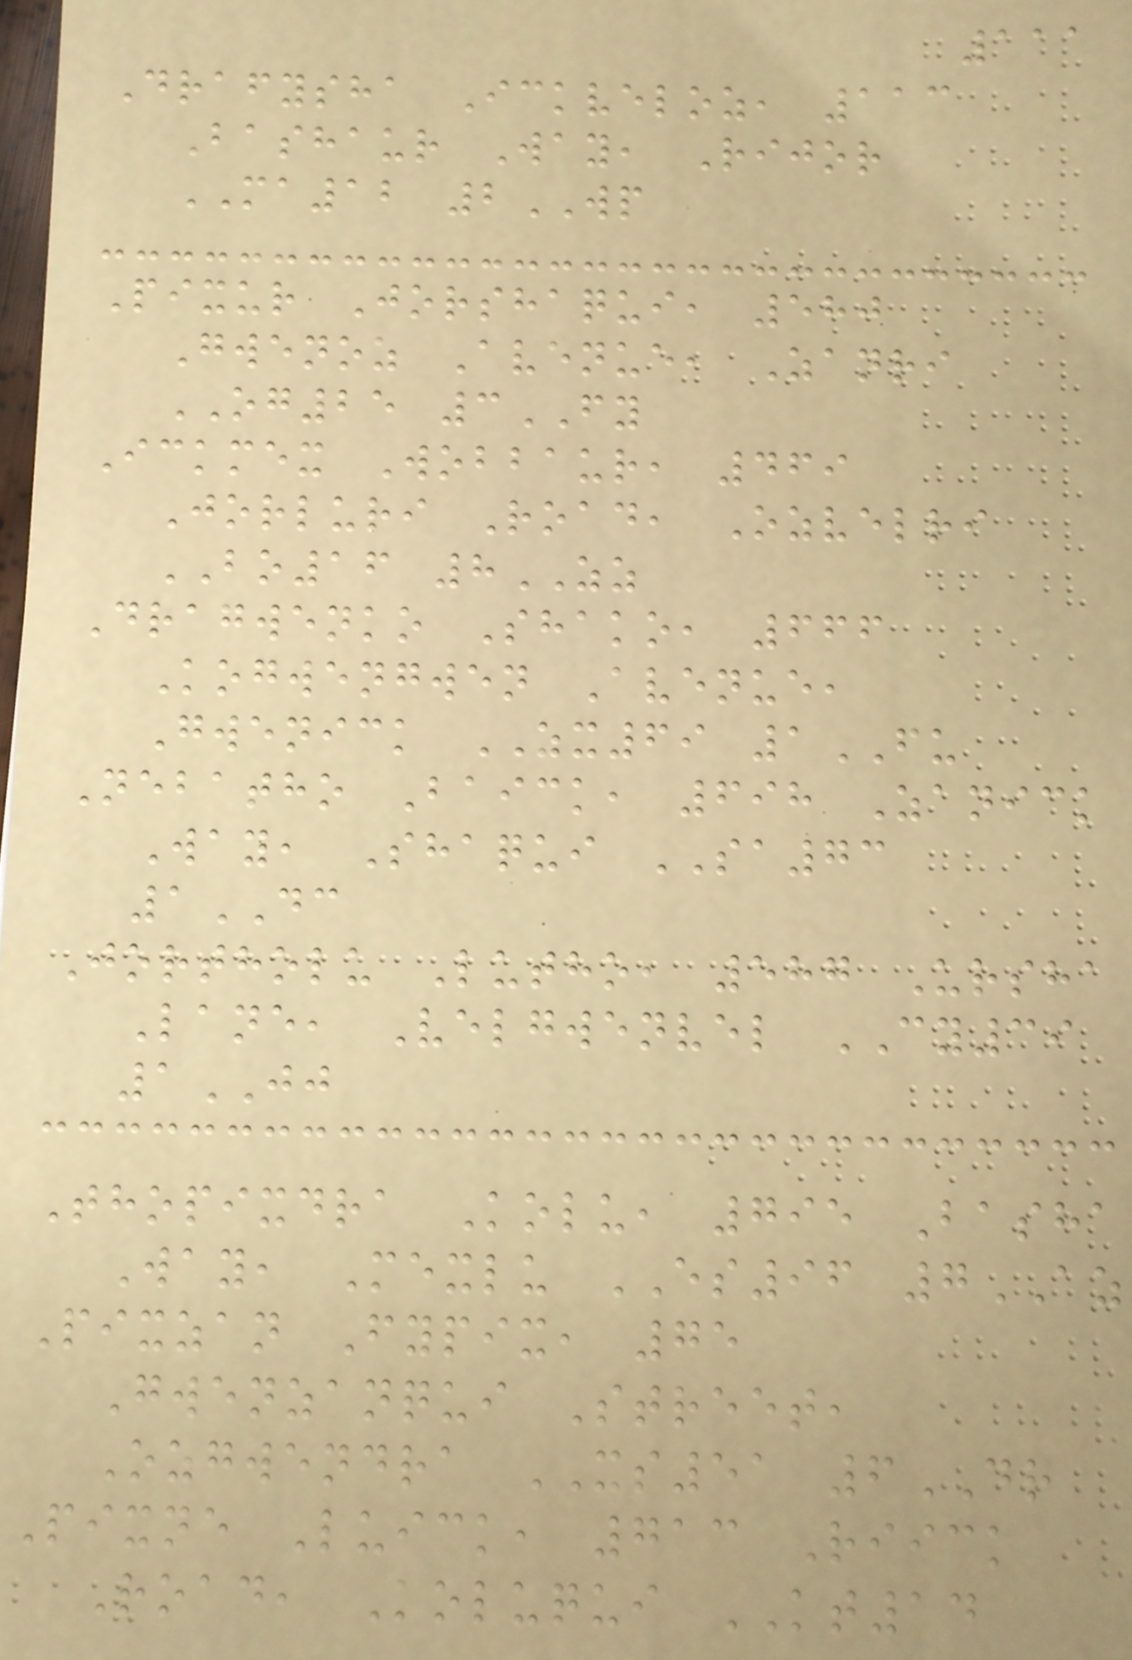111
Drafysha Ickveloz, 113
Bashaur Way, Rijor
MA12 2WP
Pixur Jorshaqui, 580
Gwenoz Avenue, Zanri
OG25 3FY
Ickmex Wobbaur, 469
Jorluri Road, Ozvelri
BO16 8ZZ
Dragwenko Shako, 666
Kogwengwen Avenue,
Gwenick ZX69 1FU
Nebatho Baick, 698 Zanick
Way, Shaqui SA73
1DC
Jortholu Lutho, 587 Ursha
Lane, Velgwenvel CY39
1JJ
Thopixdra Kolu, 795 Basha
Way, Mexlu ES96 7AZ
Pixzan Fypix, 75
Gwenzanqui Street,
Ozgwendra XS51 6DR
Pixne Luick, 713 Riick
Road, Koluqui KT14
